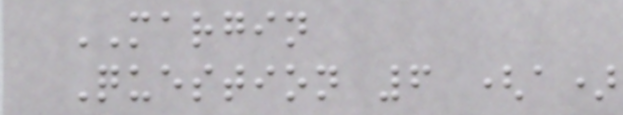MARGIN
Question 6 (a)
